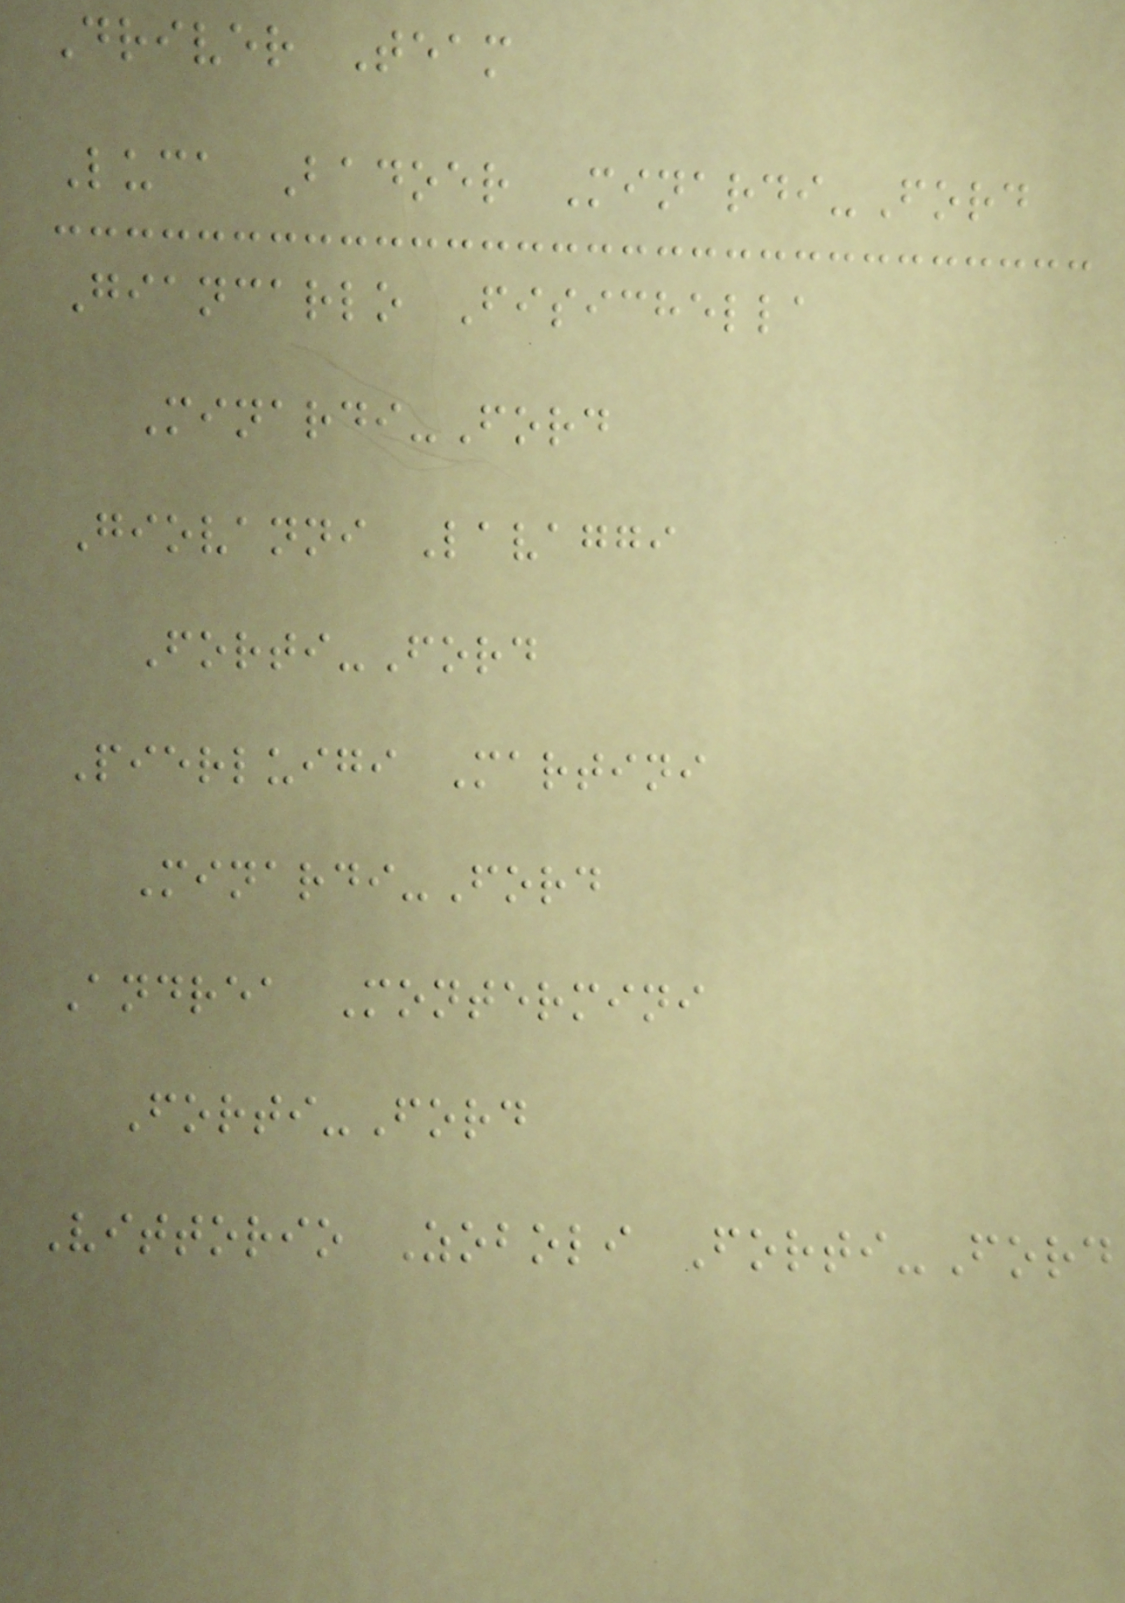Driver Team
Luca Badoer Minardi-Ford
Giancarlo Fisichella
Minardi-Ford
Giovanni Lavaggi
Forti-Ford
Pierluigi Martini
Minardi-Ford
Andrea Montermini
Forti-Ford
Vittorio Zoboli Forti-Ford
